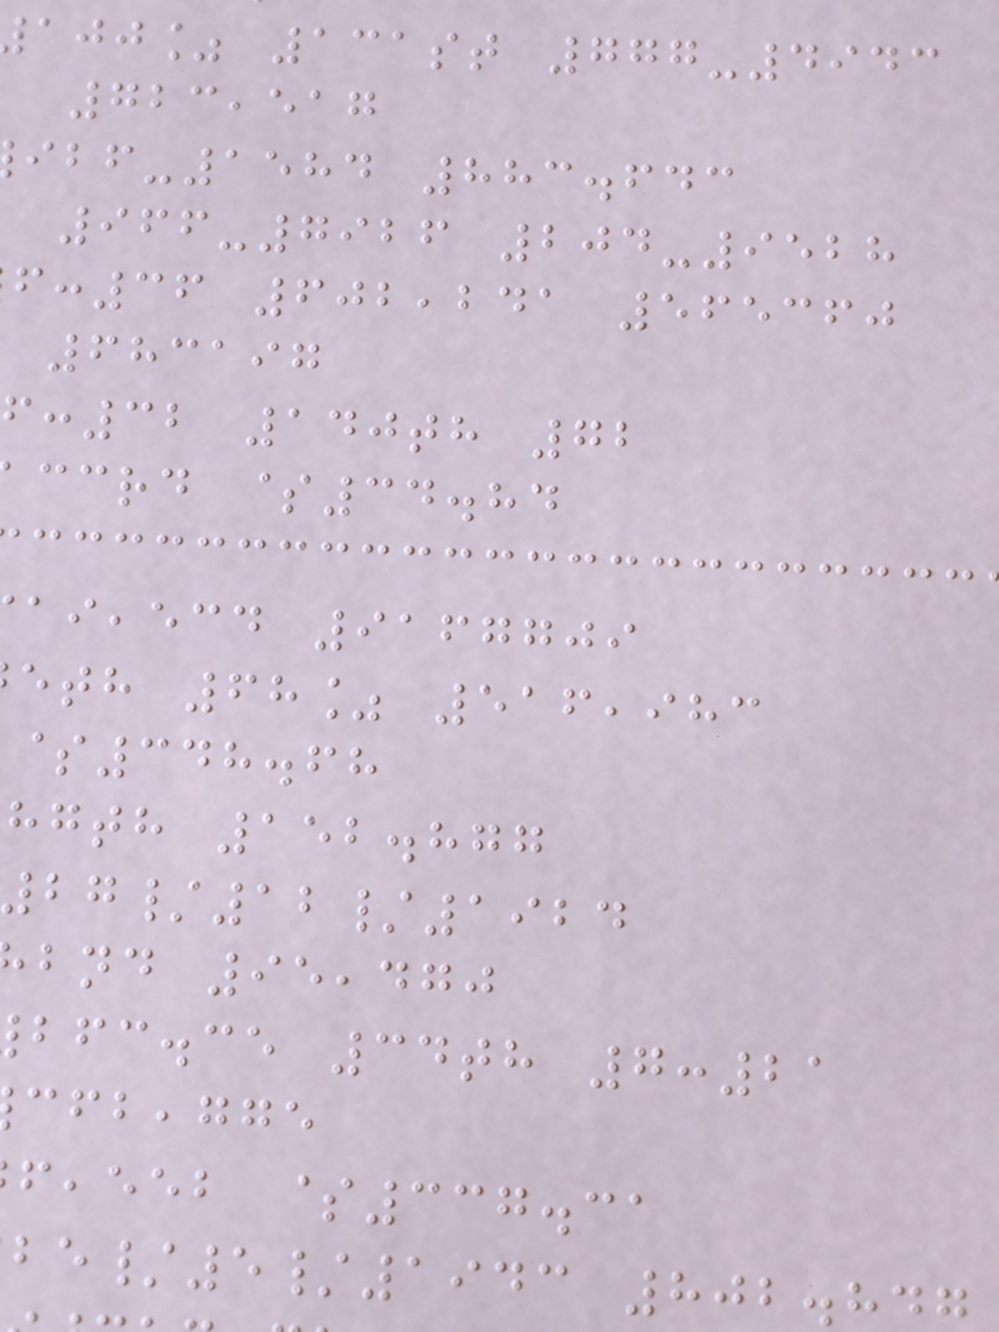ajj% 131st 777-4943
723,517
-1584 883.643
966-7926 204-9528
:36 602,241 565360
683197
:32 140th 72
ccrd $34.84
,ecd 9167709
eth 68% 516,983
$348.68
hgth 152.877
27/12/1924
bnd 95,470
bfc.ce 34th 7:21
,gge
,eeb $337.31
/5/1943 802.8
